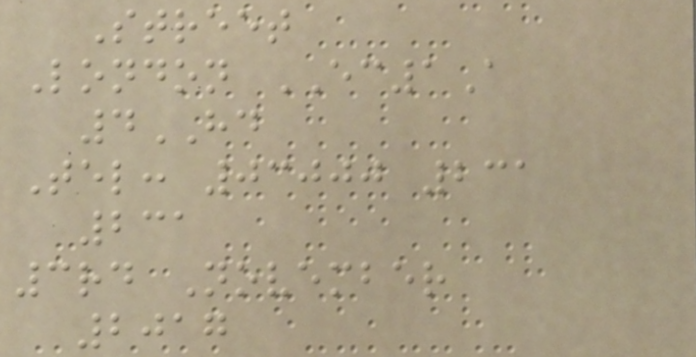Street
London EC1A
4HD
Tel: 03000 231
231
3rd November
2017
